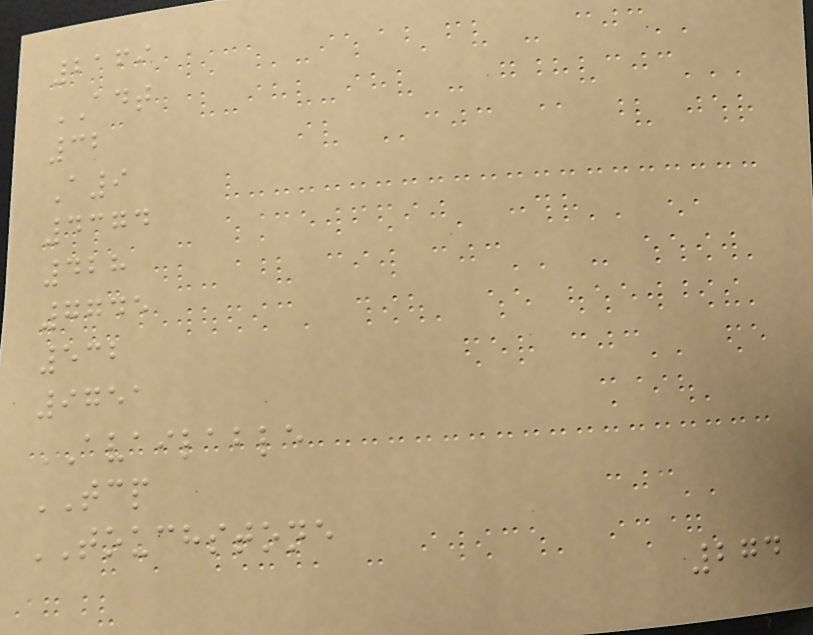2169
ADT
32
A9
4374
428
7745
532
9751
AVAILABLE
TCP
TOUCHSTONE
274
